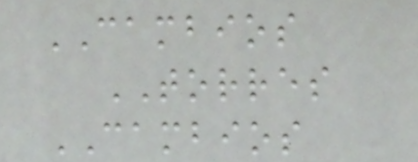CAMBIOS
TORRES
CAMBIOS
